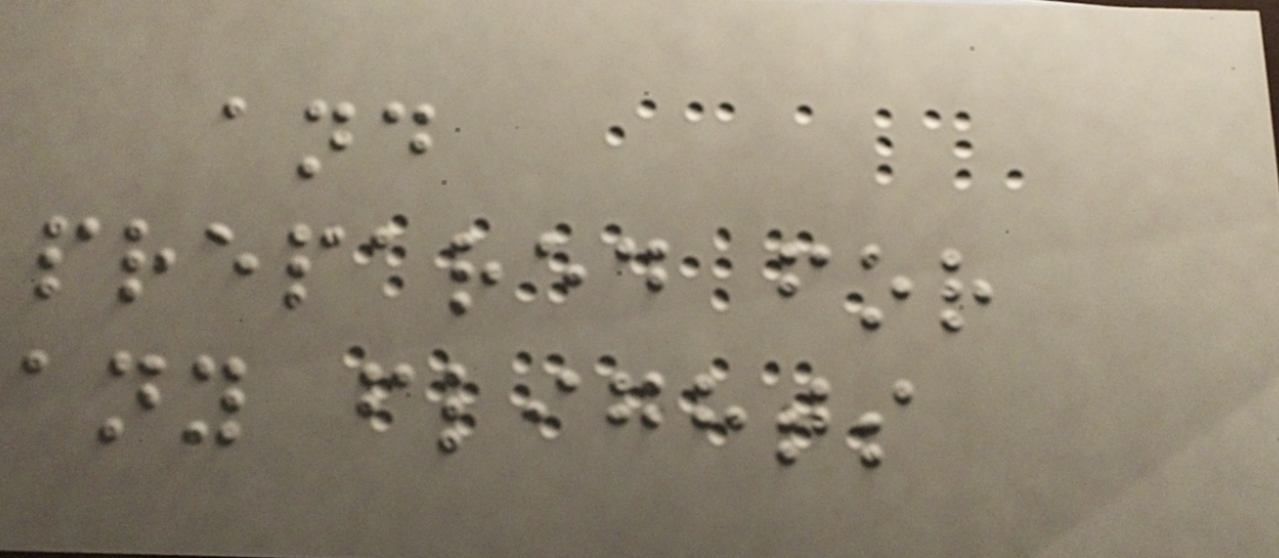and
prepared for
any flights
